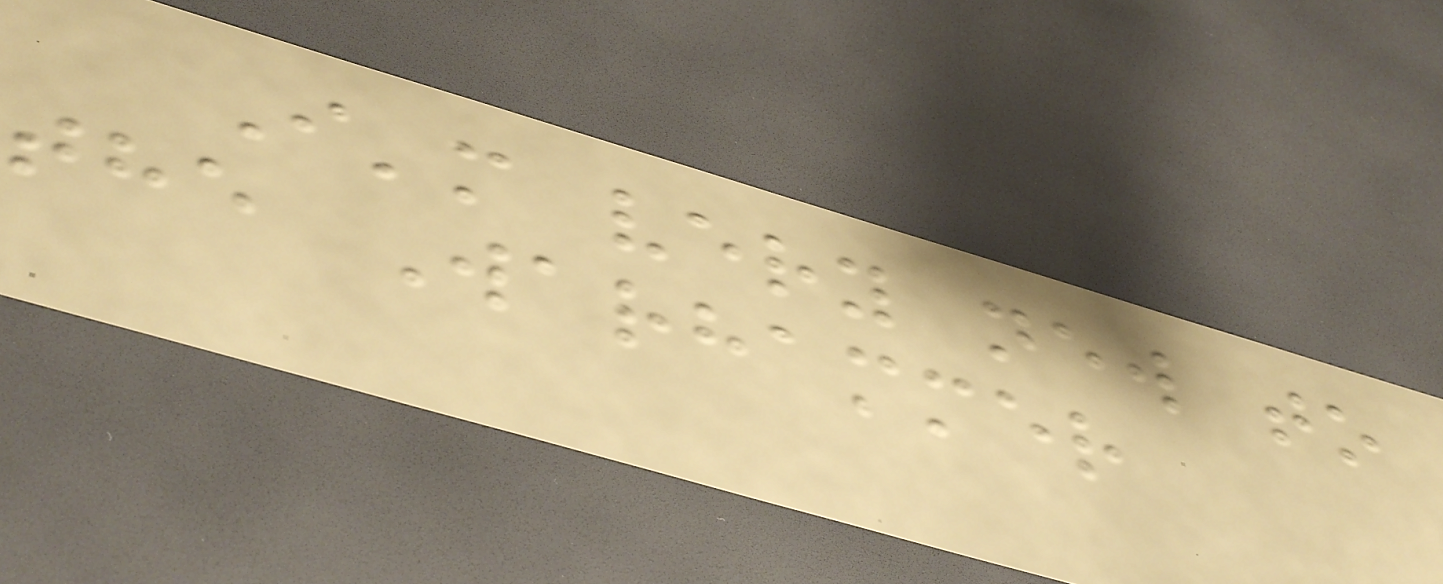I'm very new to
the Warhammer
